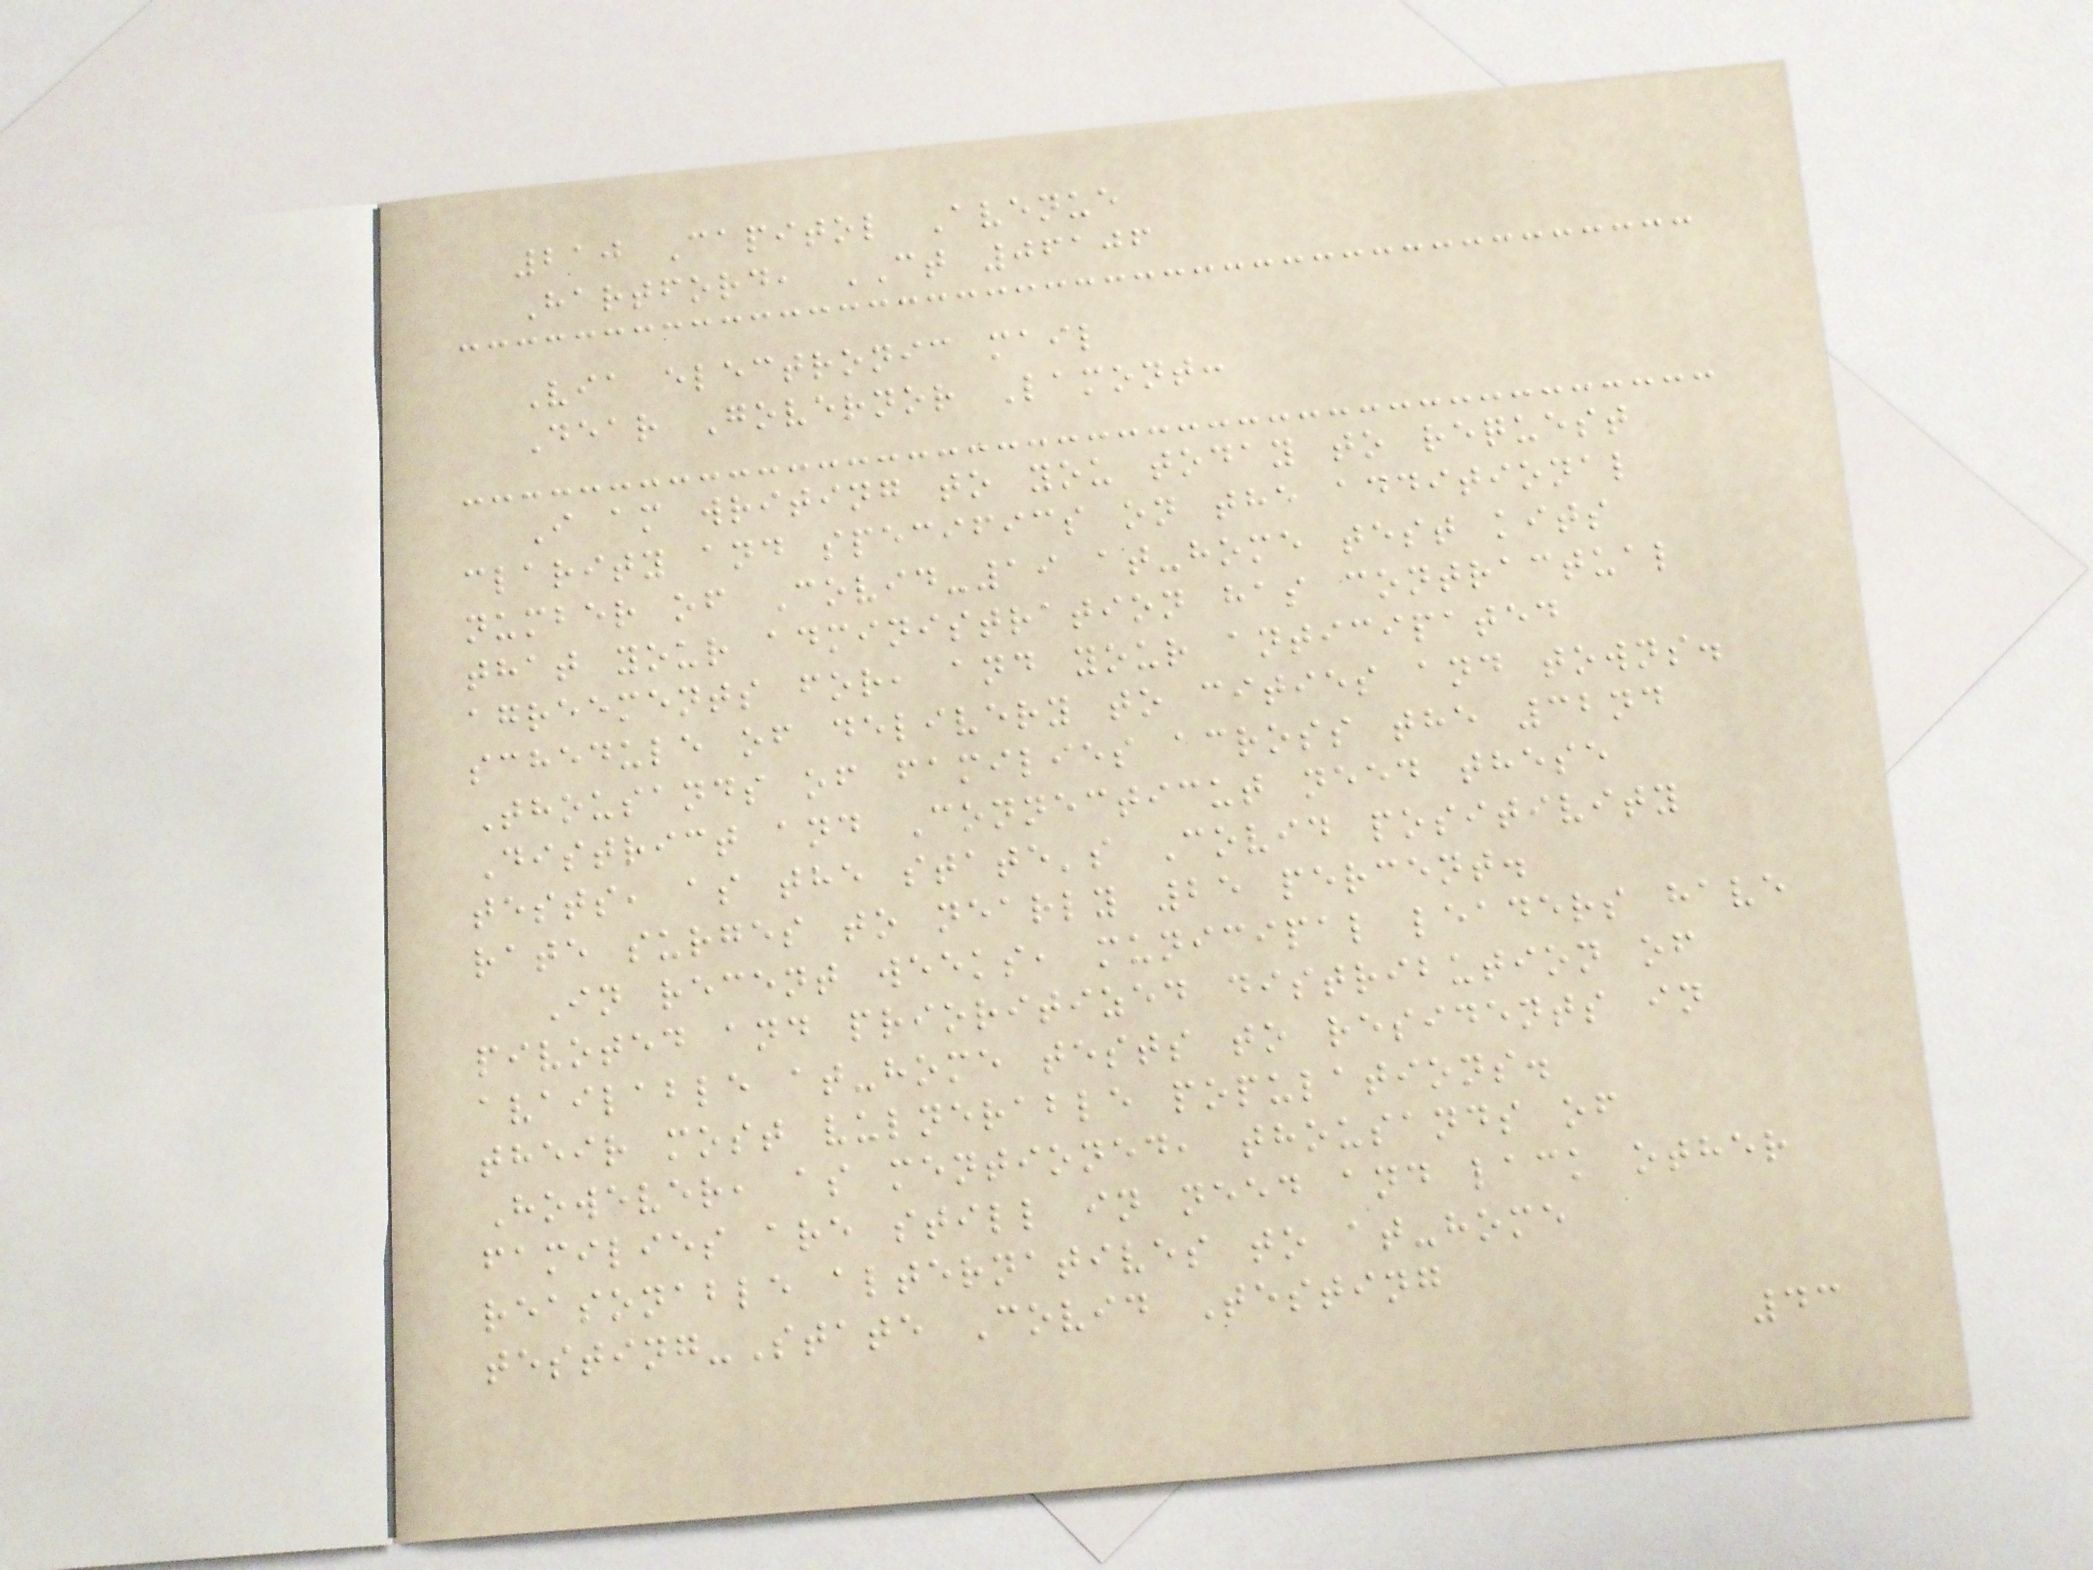210 Capitol Avenue
Hartford, CT 06106
Via electronic mail
Dear Governor Lamont:
I am writing to you today to request
clarity and specifics on the additional
number of Covid-19 at-home test kits
that your administration has contractual
agreements for, and your anticipated
schedule of delivery to cities and towns.
Thousands of families across the 32nd
District and Connecticut need these
tests, as the state's Covid positivity
rate surges to nearly 25 percent.
In recent weeks, municipal leaders have
pivoted and prioritized distribution of
available at-home tests to residents in
their most vulnerable populations.
However, as mentioned, thousands of
families are still in need and lack other
reasonable alternatives to at-home
testing-State Covid Testing
43
